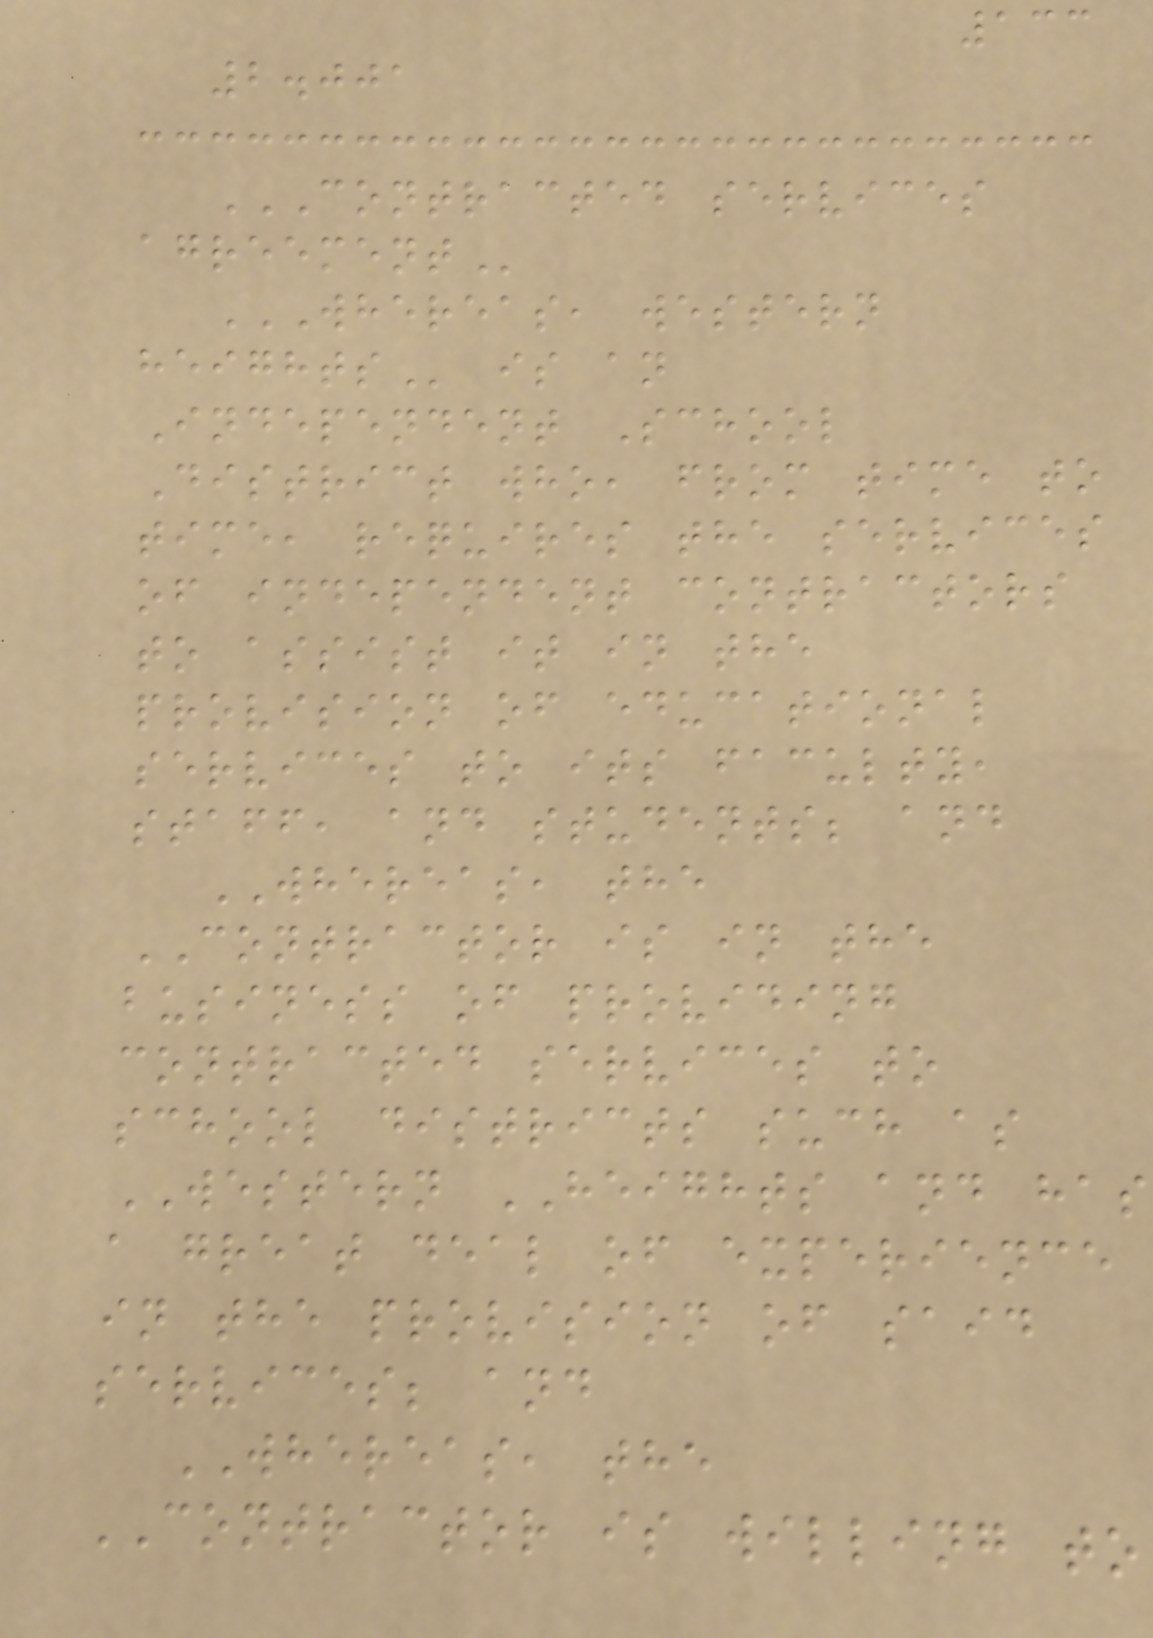133
2.001
CONTRACTED SERVICES
AGREEMENT
WHEREAS, WESTERN
HEIGHTS is an
Independent School
District who, from time to
time, requires the services
of independent contractors
to assist it in the
provision of educational
services to its faculty,
staff, and students; and
WHEREAS, the
CONTRACTOR is in the
business of providing
contracted services to
school districts such as
WESTERN HEIGHTS and has
a great deal of experience
in the provision of said
services; and
WHEREAS, the
CONTRACTOR is willing to
